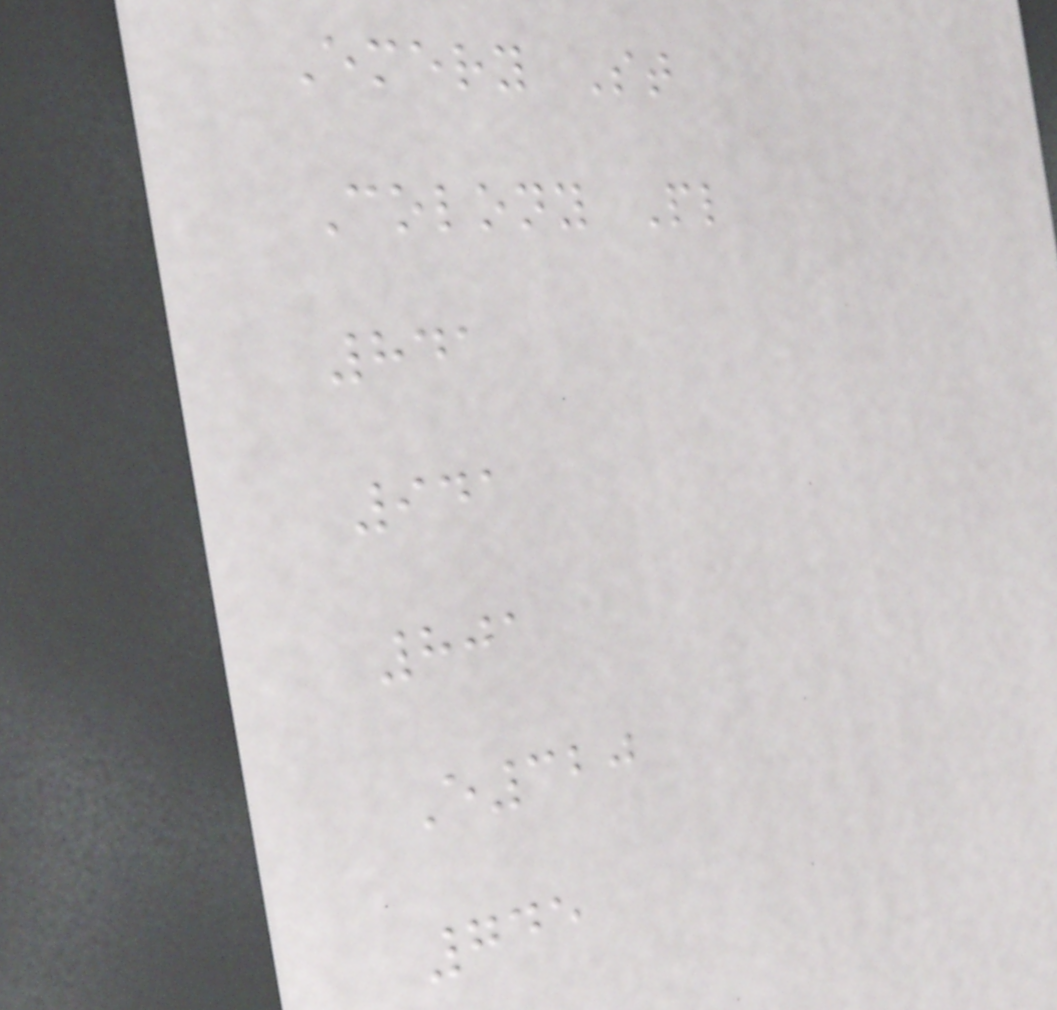Emery St
Colony Pl
841
941
801
E320
745
